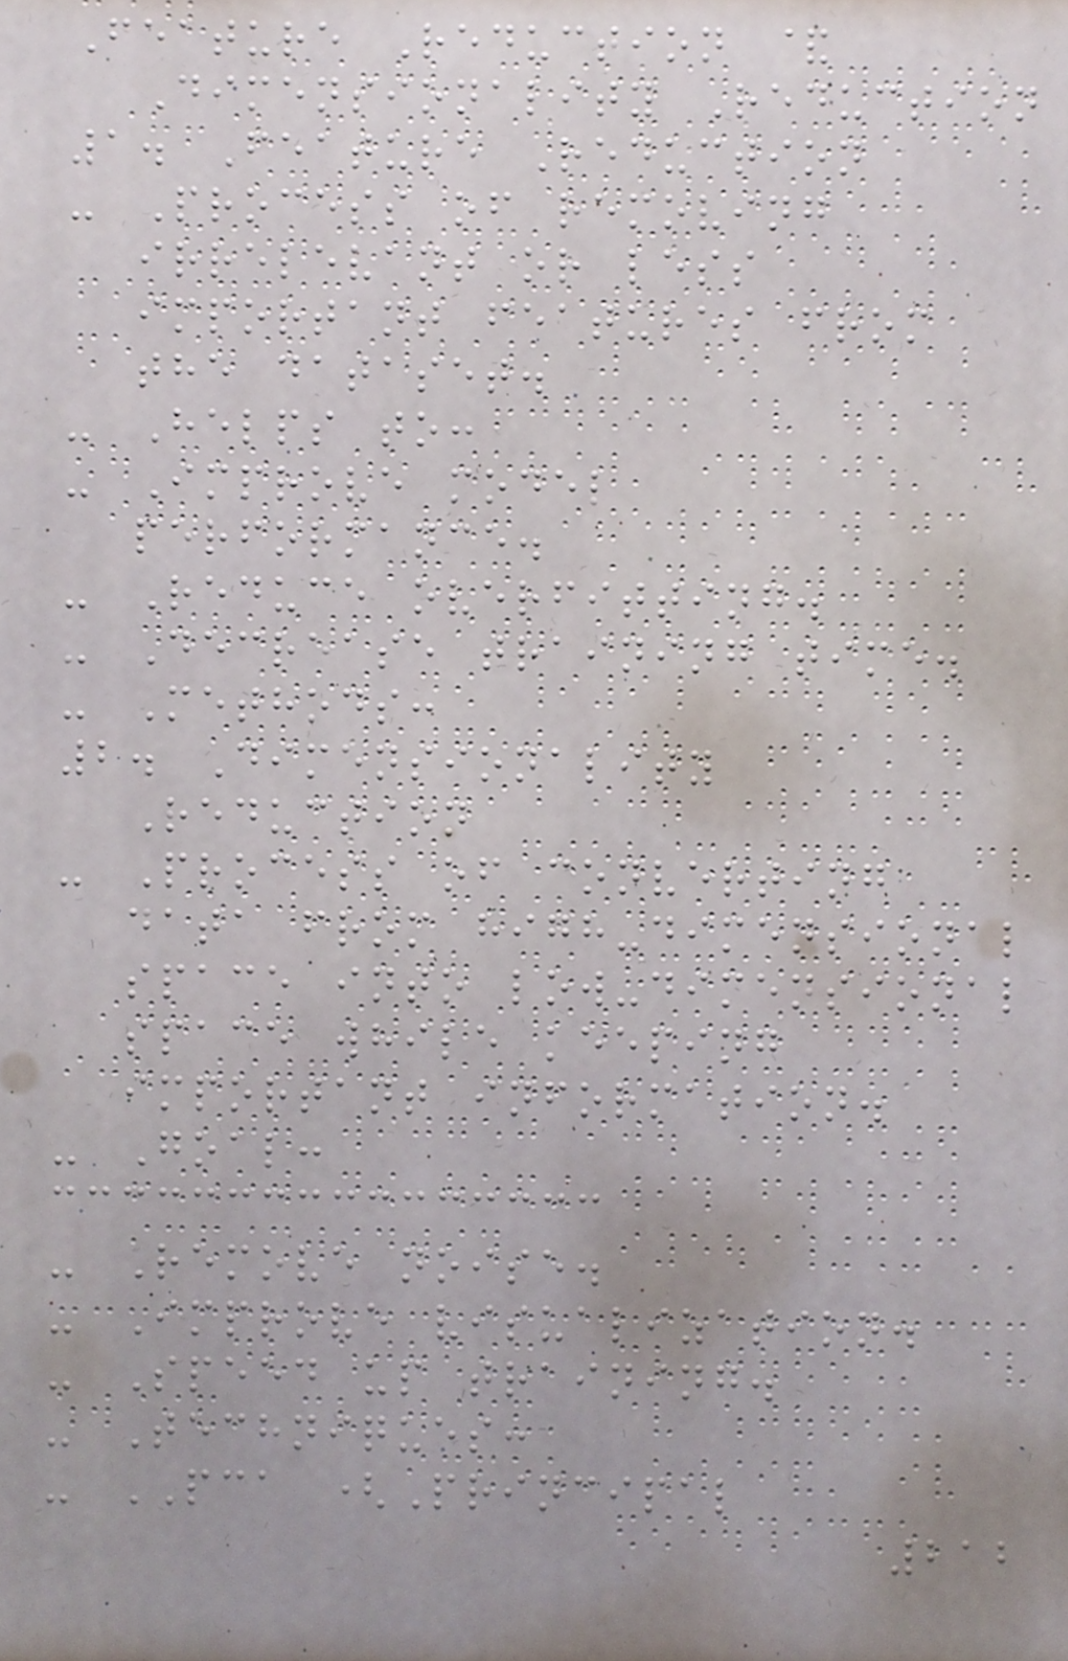Feature Reduction &
Dimensionality Reduction
1. Feature Reduction
- Process of removing
irrelevant or less
important features from
the dataset.
- Helps to:
- Improve model
performance.
- Reduce overfitting.
- Decrease training time.
- Methods:
2. Dimensionality
Reduction
- Process of converting
data from high-dimensional
space into low-dimensional
space while keeping
important information.
- Goal:
- Remove noise.
- Improve visualization.
- Speed up training.
- Techniques:
- PCA (Principal
212
